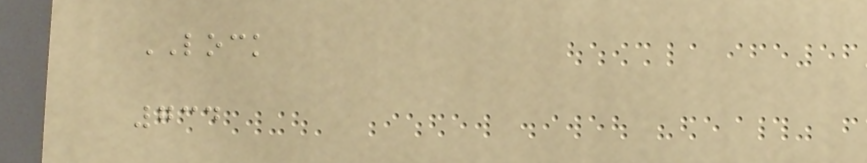LOCK
734
